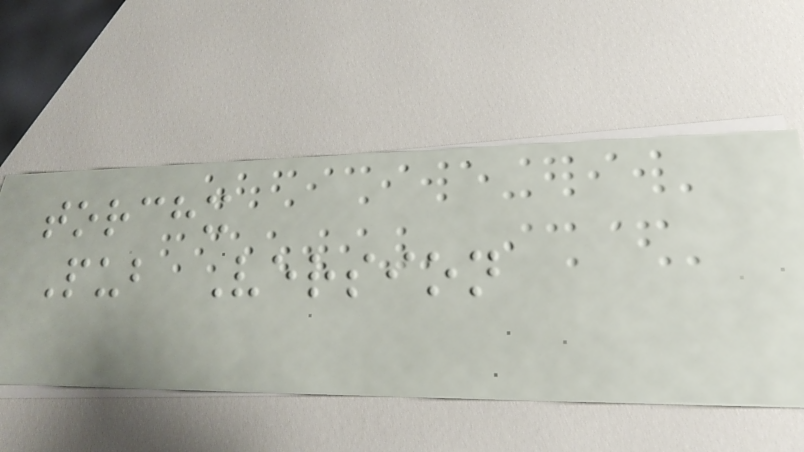torchx
Pub Version
